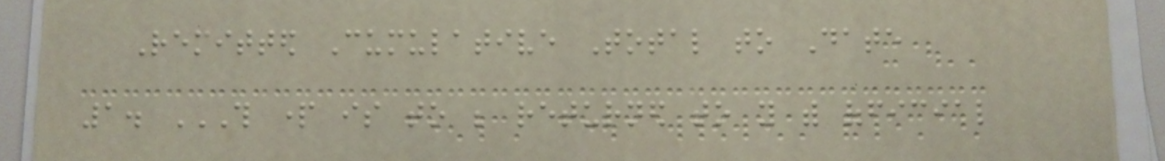Remitted Cumulative Total to Date
1. THIS PART IS TO BE RETURNED TO YOU WITH OFFICIAL
